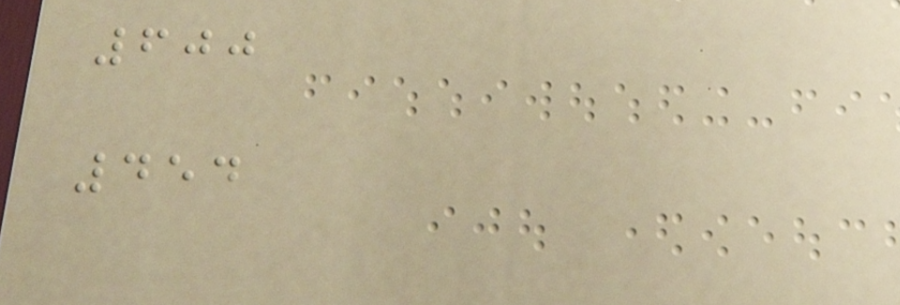600
454
